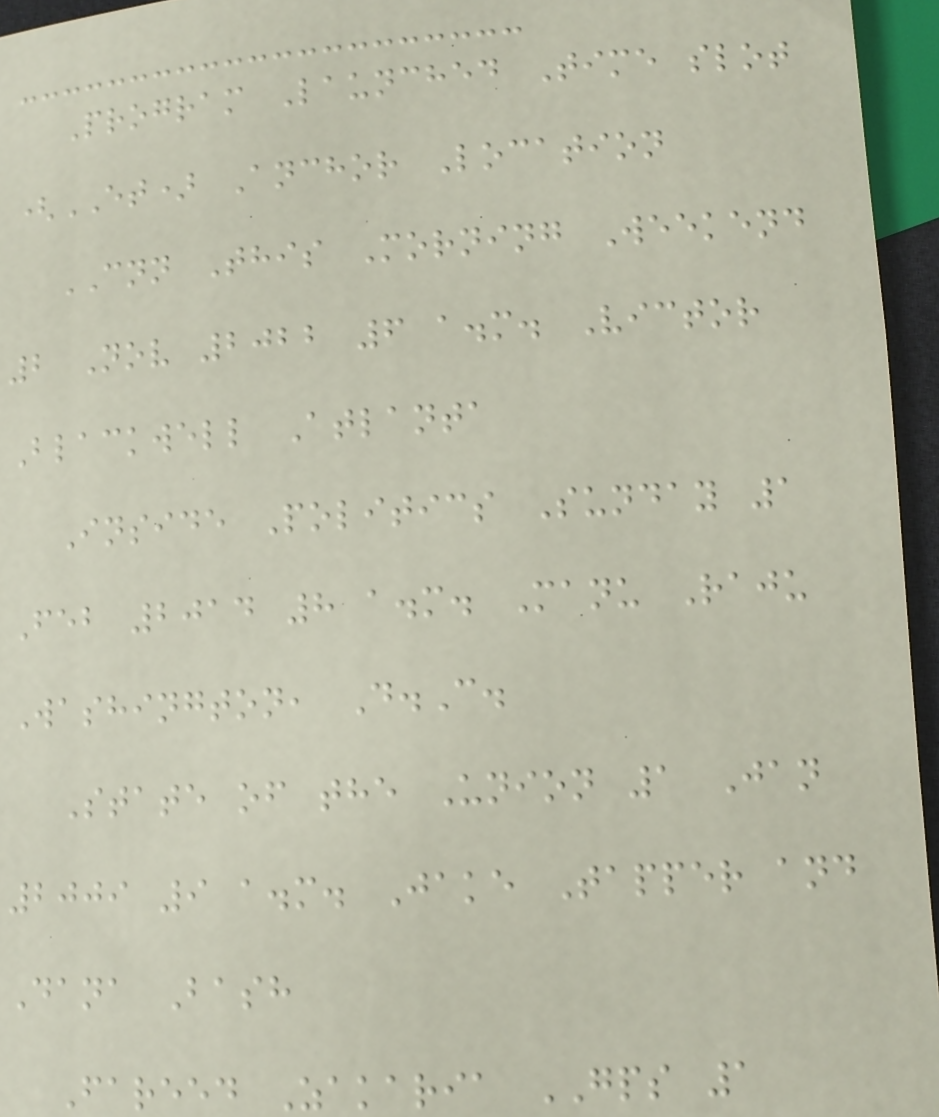Program Launched Time slot
(ET) Anchor Location
CNN This Morning Weekend
2 Nov 2022 6 a.m. Victor
Blackwell Atlanta
Inside Politics Sunday 1
Feb 2014 8 a.m. Manu Raju
Washington, D.C.
State of the Union 1 Jan
2009 9 a.m. Jake Tapper and
Dana Bash
Fareed Zakaria GPS 1
